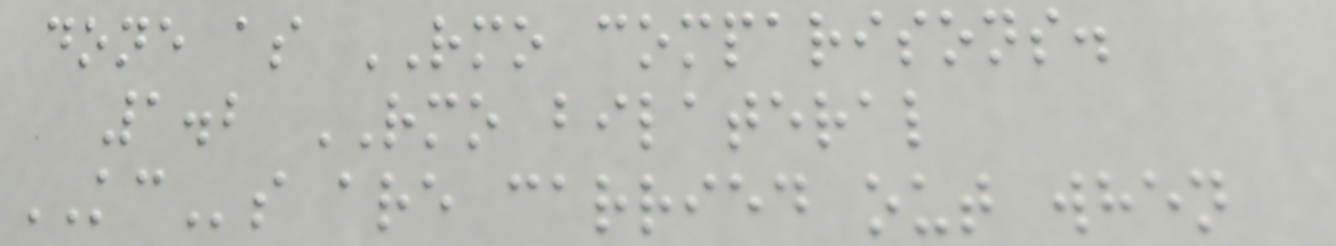done as RMO comparisons.
1.2 RMO bilateral
KCs are carried out when
